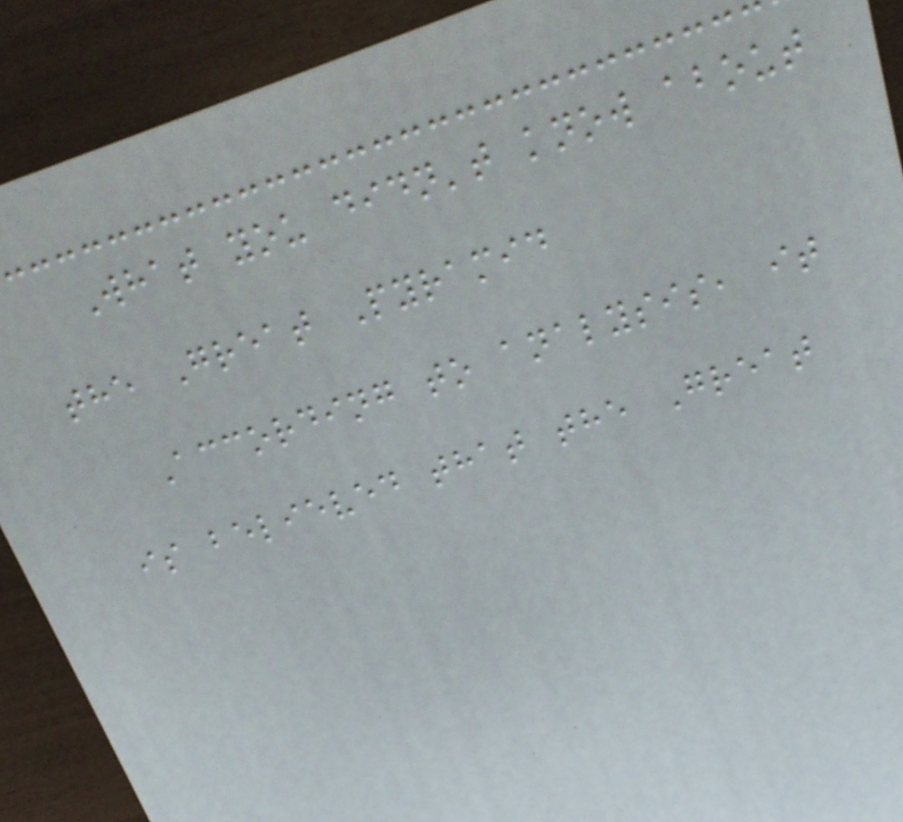What you didn't know about
the Great Pyramid
According to analysis, it
is believed that the Great
